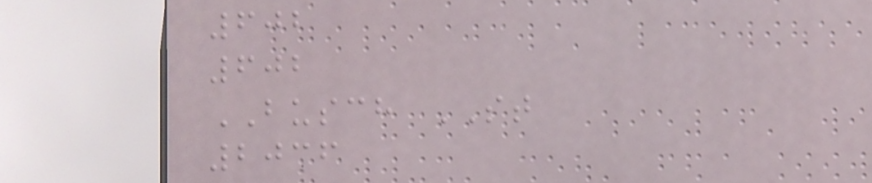602
602
BUSCH ST
2036
